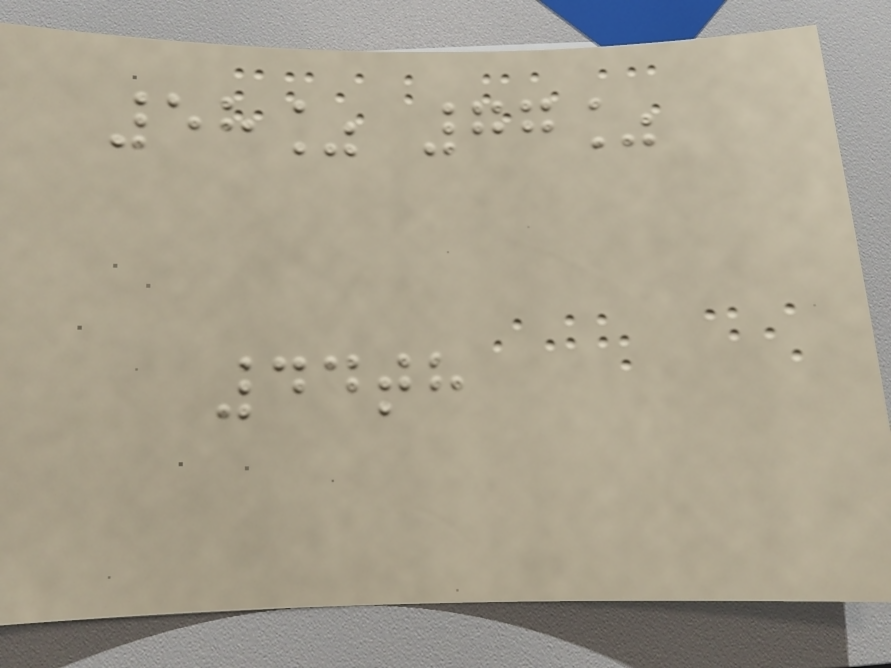58% 77%
44th
